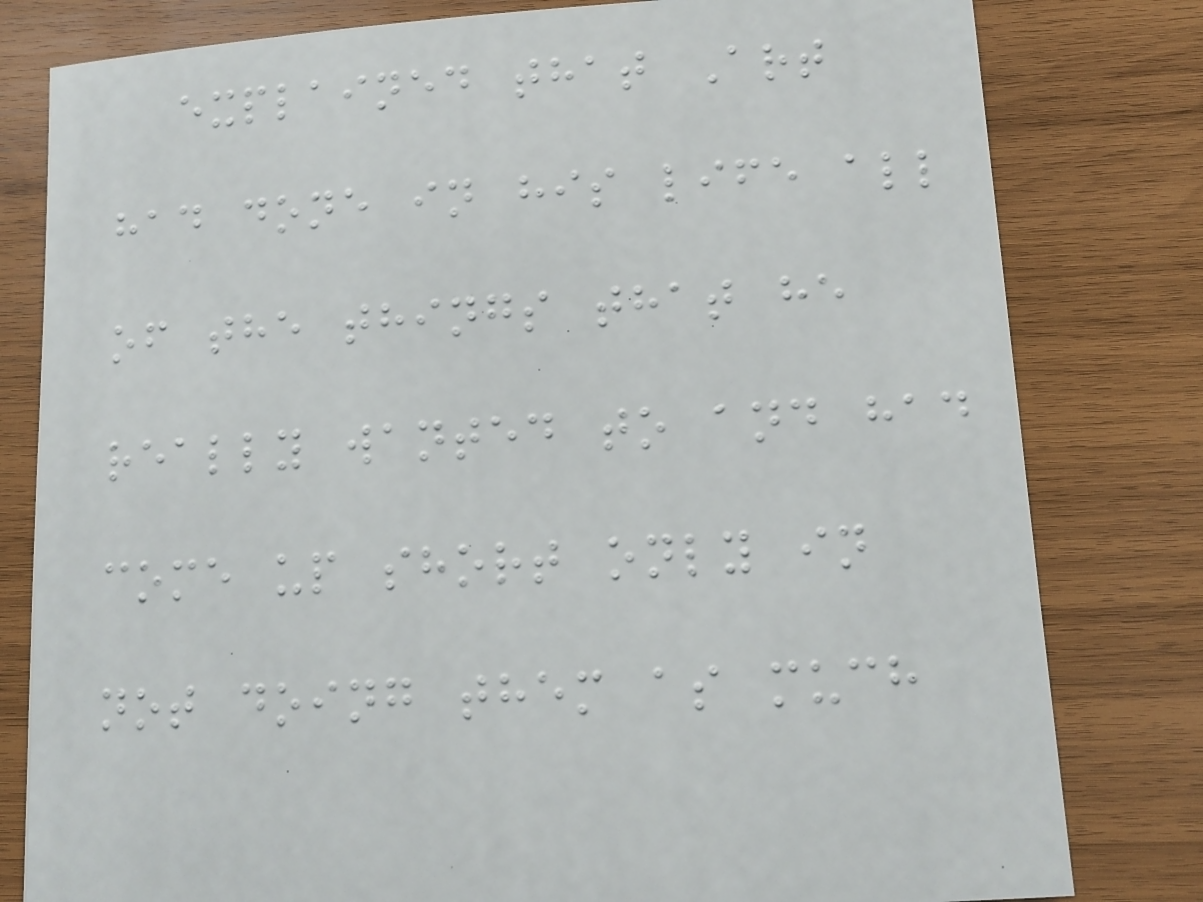explained that Art
had done in his life all
of the things that he
really wanted to and had
come up short only in
not doing them as much
